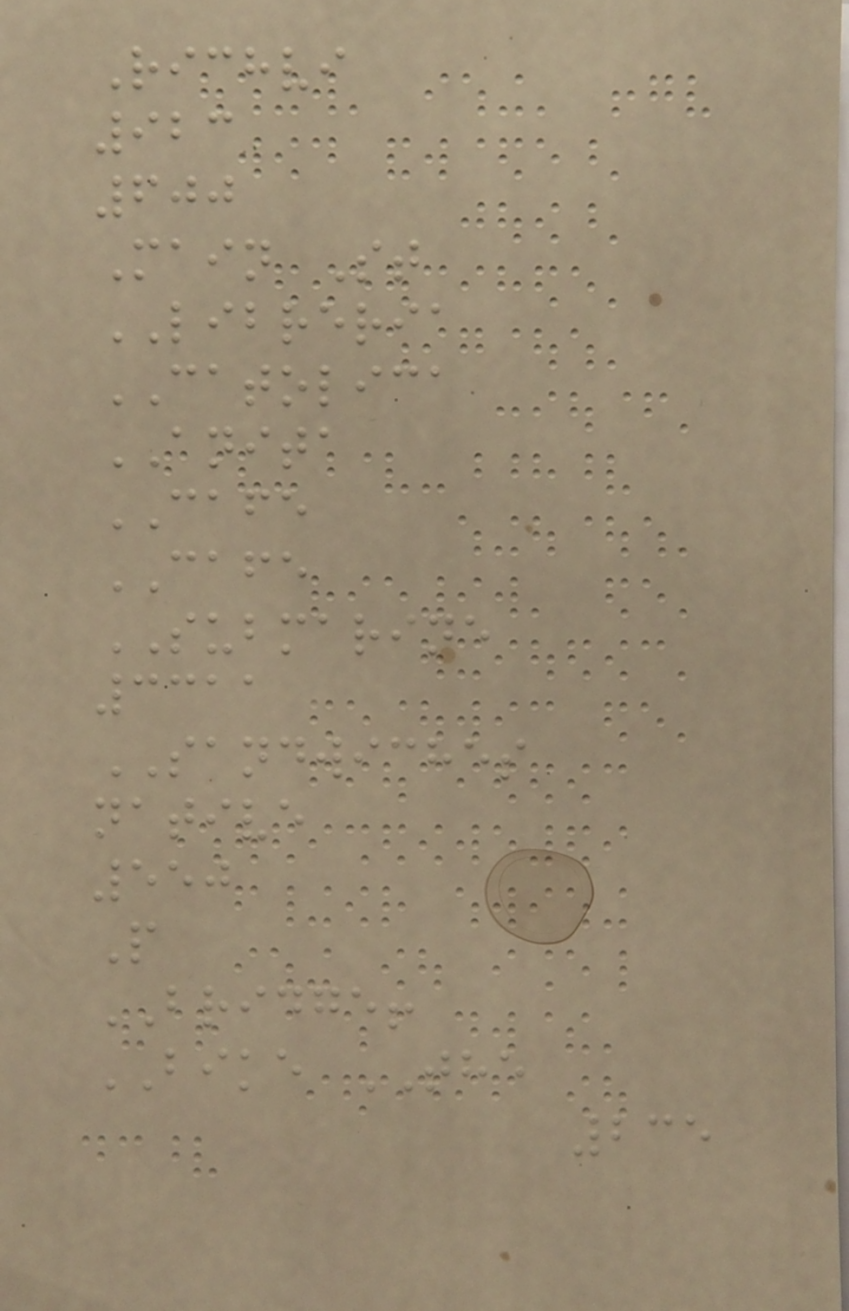Richvi
923
600
Main St
LIBRERIA
CATOLICA
ANITA
CAFE
CAFE
SUBMARINE
3311
SANDWICHES
native
550
P
BRIDGE!
BIKE THE
235
